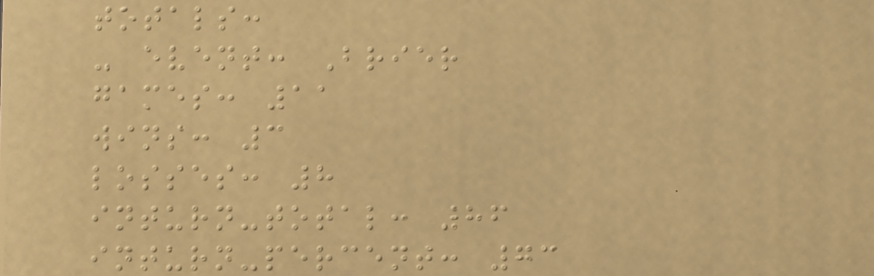totals:
- event: Brier
games: 11
wins: 3
losses: 8
inturn-total: 86
inturn-percent: 73
